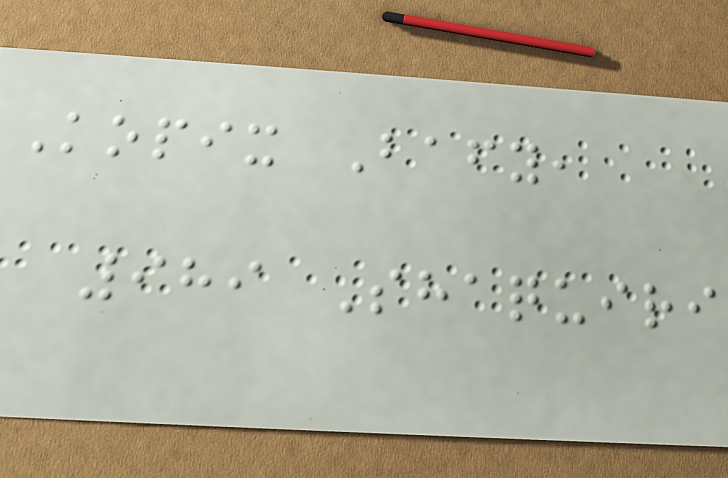Kopix Bafy,
989 Shaquiri
